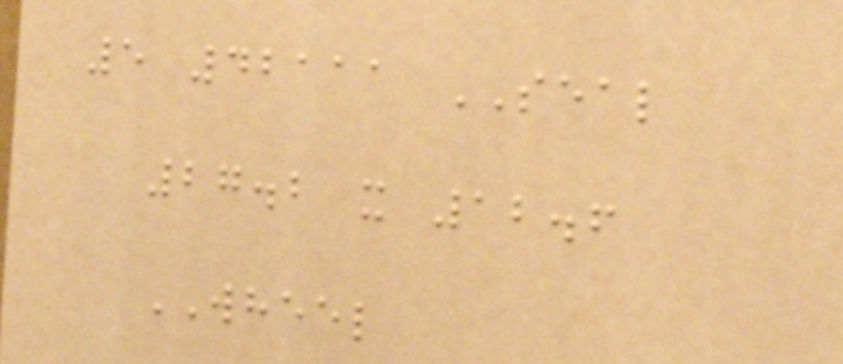5 42111 SEAL
27.2 x 12.6
WHEEL
